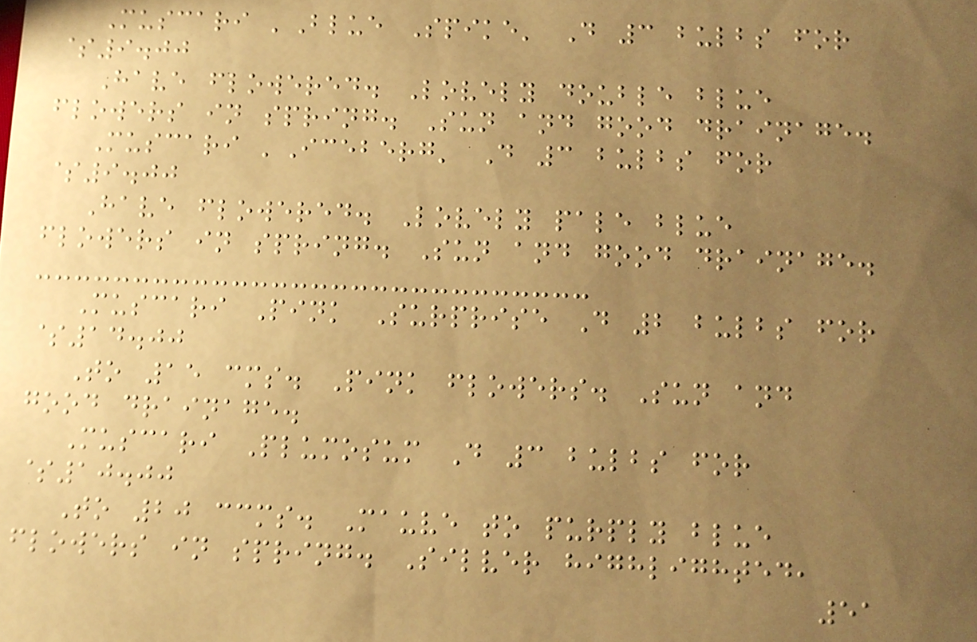Muscari 'Blue Spike' D 3 bulbs for
$9.00
Have flowered. Lovely double blue
flowers in spring. Sun and good drainage.
Muscari 'Iceberg' D 3 bulbs for
$9.00
Have flowered. Lovely pale blue
flowers in spring. Sun and good drainage.
Muscari Pink Surprise D 2 bulbs for
$14.00
To 15 cms. Pink flowers. Sun and
good drainage.
Muscari Plumosum D 3 bulbs for
$10.00
To 20 ccms. Mauve to purply blue
flowers in spring. Silver highlighted,
51
